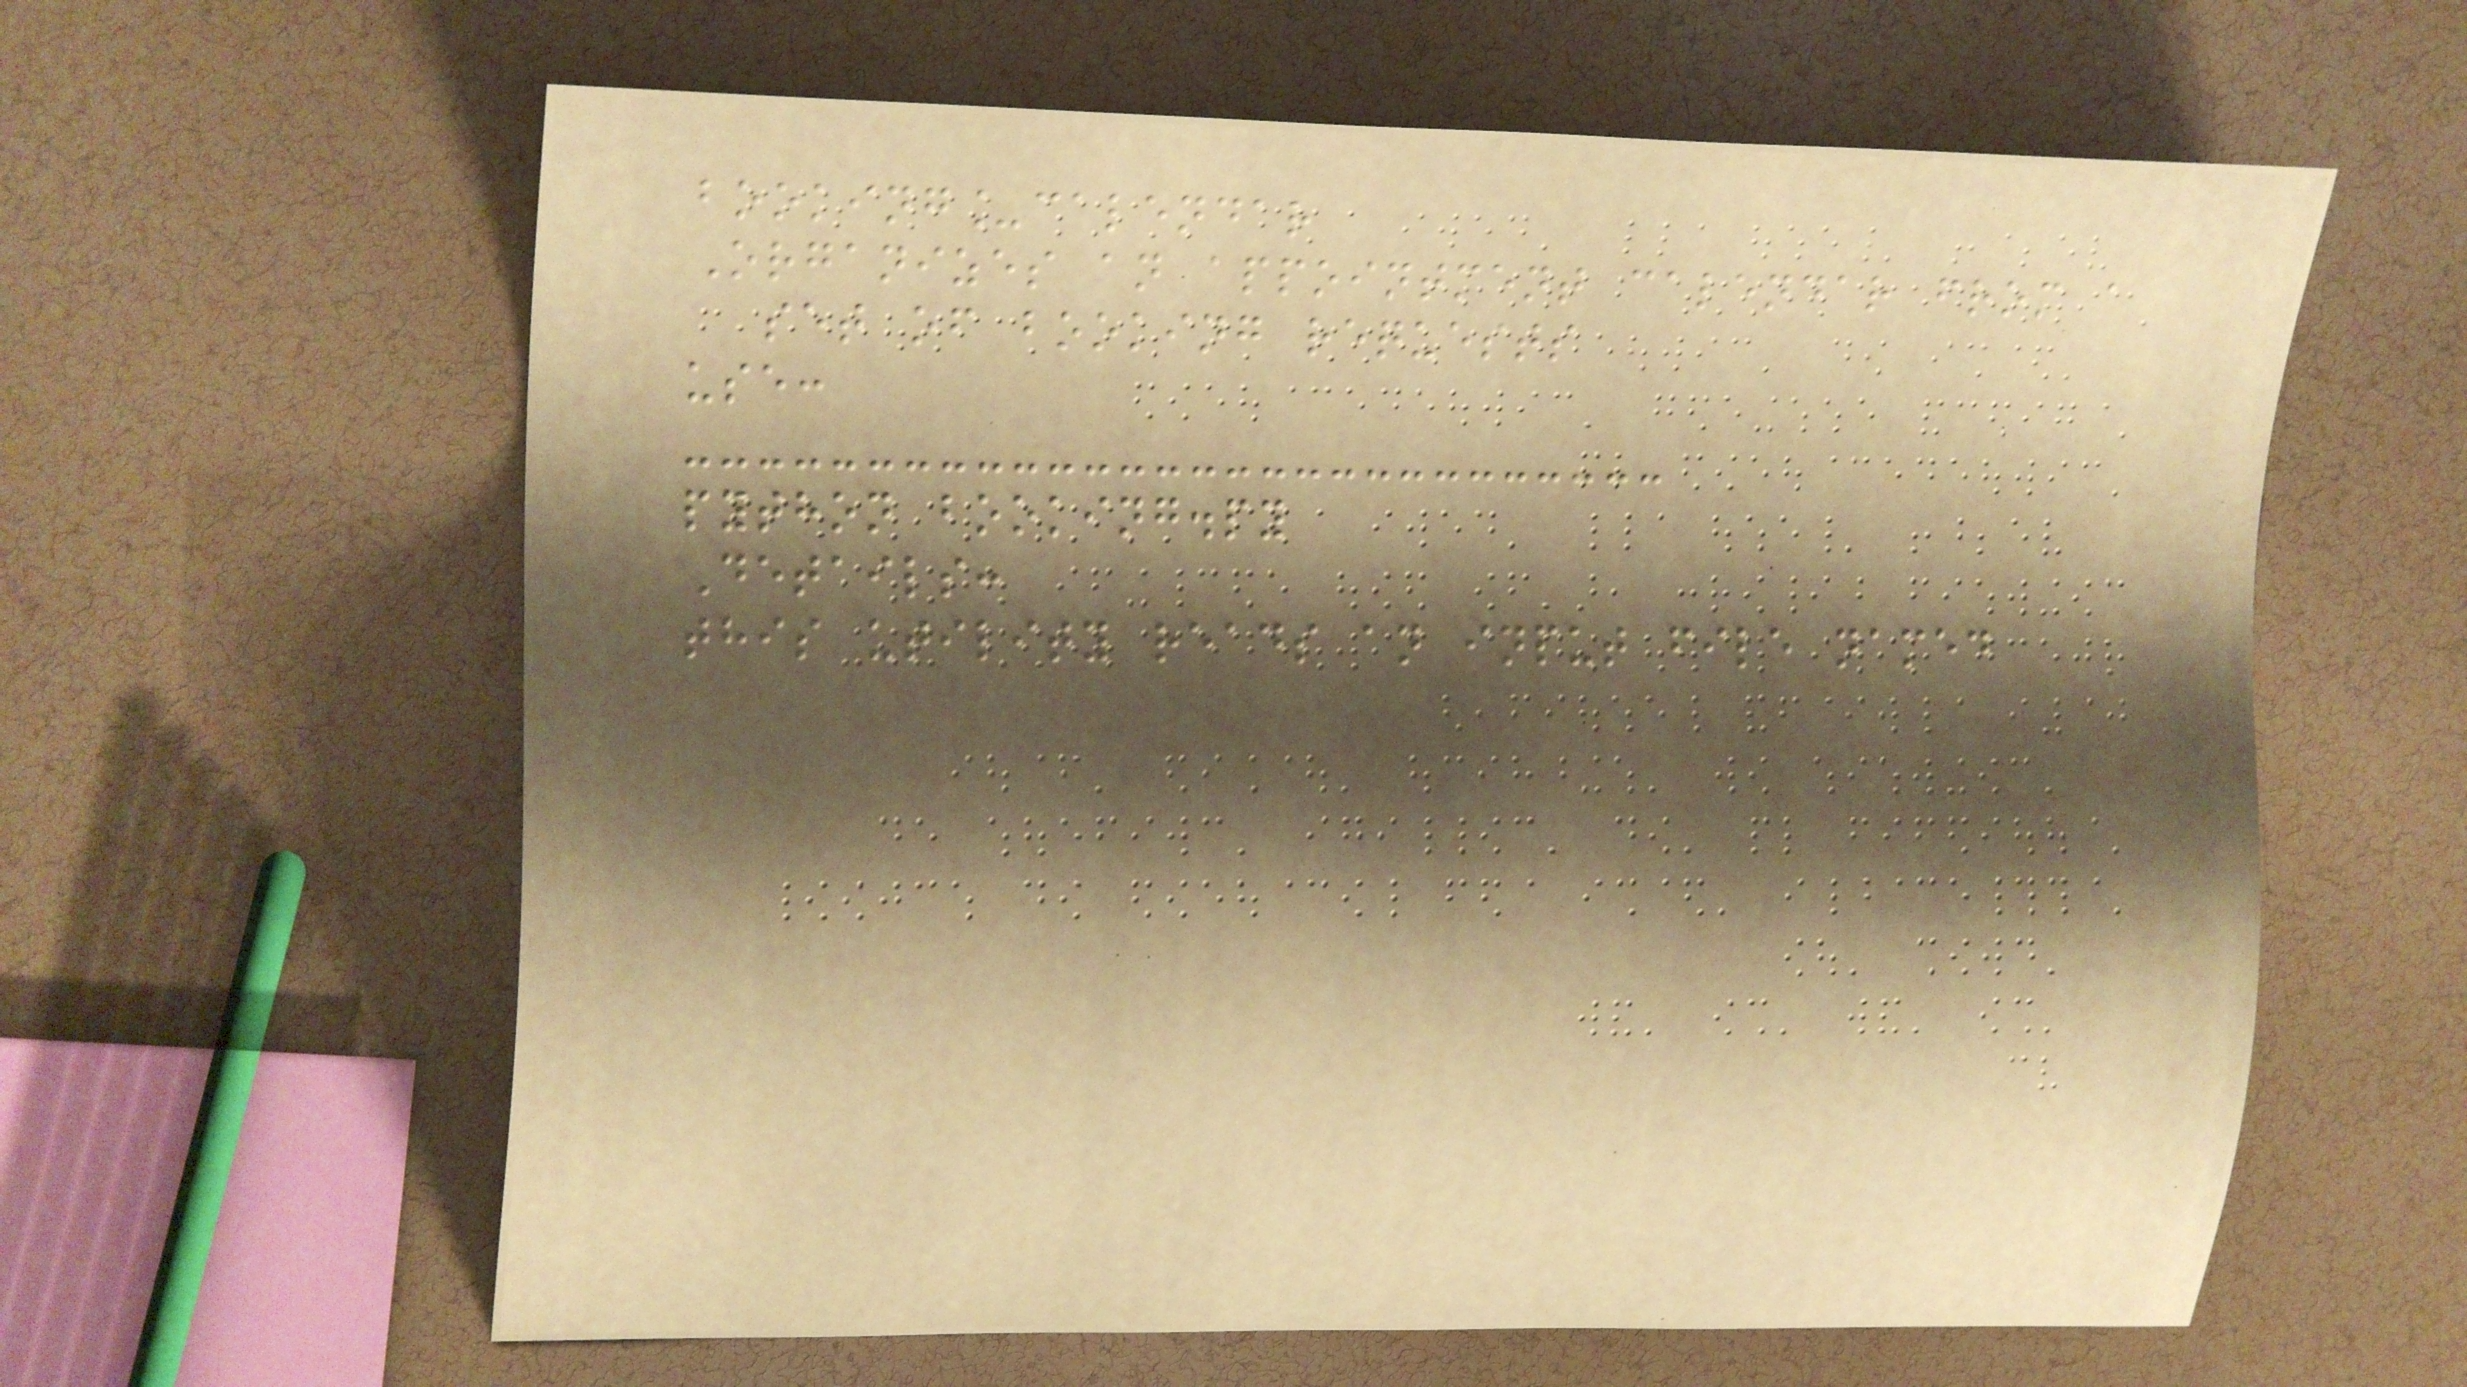booking_calendar
Organizes an appointment calendar from a
set of booking requests
use:
python booking.py
Details:
this utility reads an input file named
